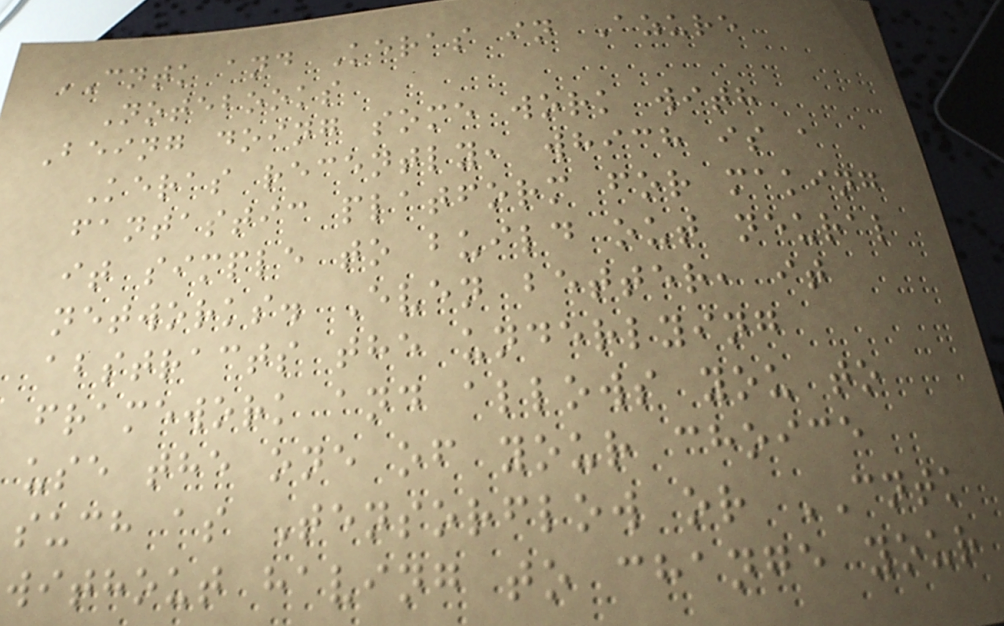CNTK and Keras in Azure
Notebooks
Being doing some work with
Keras recently, which is a
fantastic platform for making
it simple to build out neural
networks. Even better, it
abstracts the underlying
framework and allows you to
use the one of your choice
such as Tensorflow or CNTK
without having to change your
